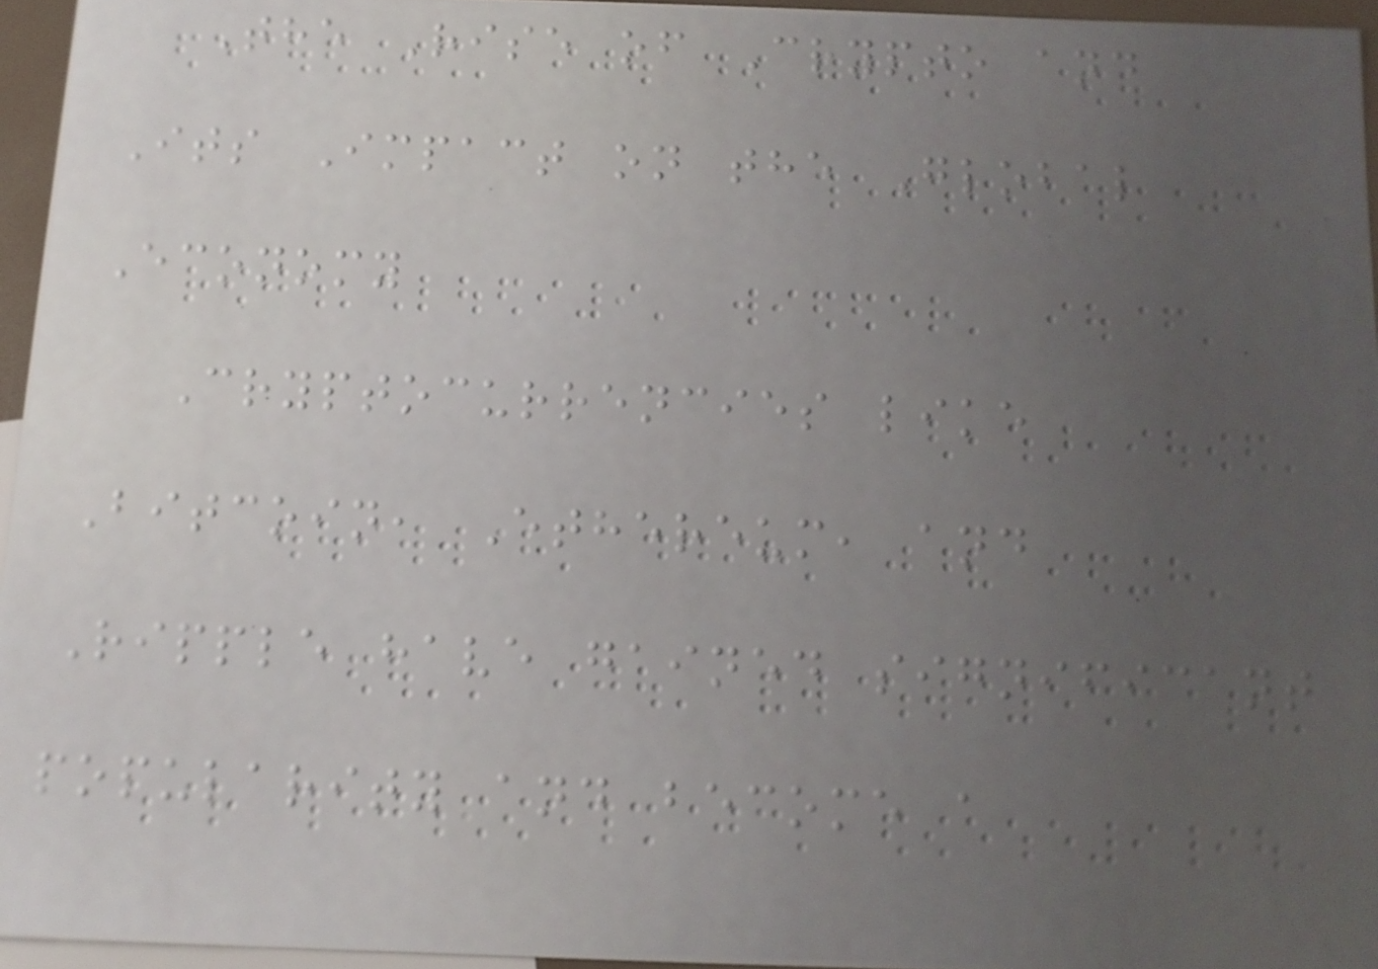The Rise of Crypto and
Its Impact on the Global
Economy
Cryptocurrencies like
Bitcoin, Ethereum, and
Ripple have gained significant
popularity and become a
